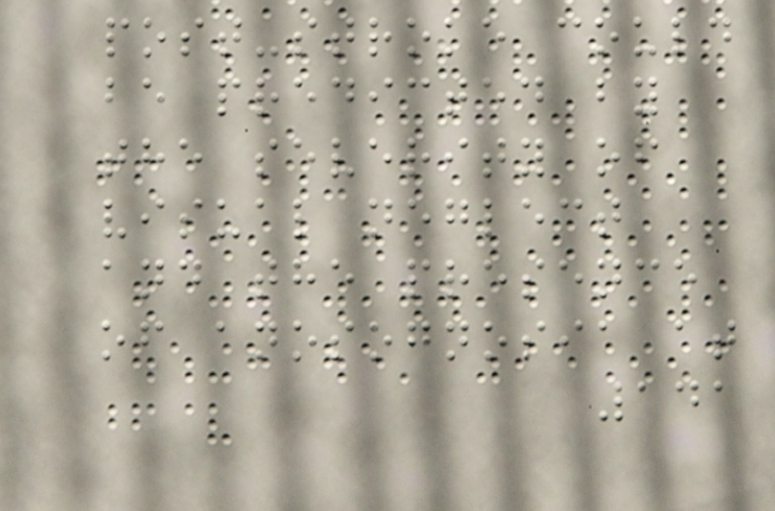post-stroke could
be predicted by
the severity of
visual neglect
and the presence
of anosognosia at
141
